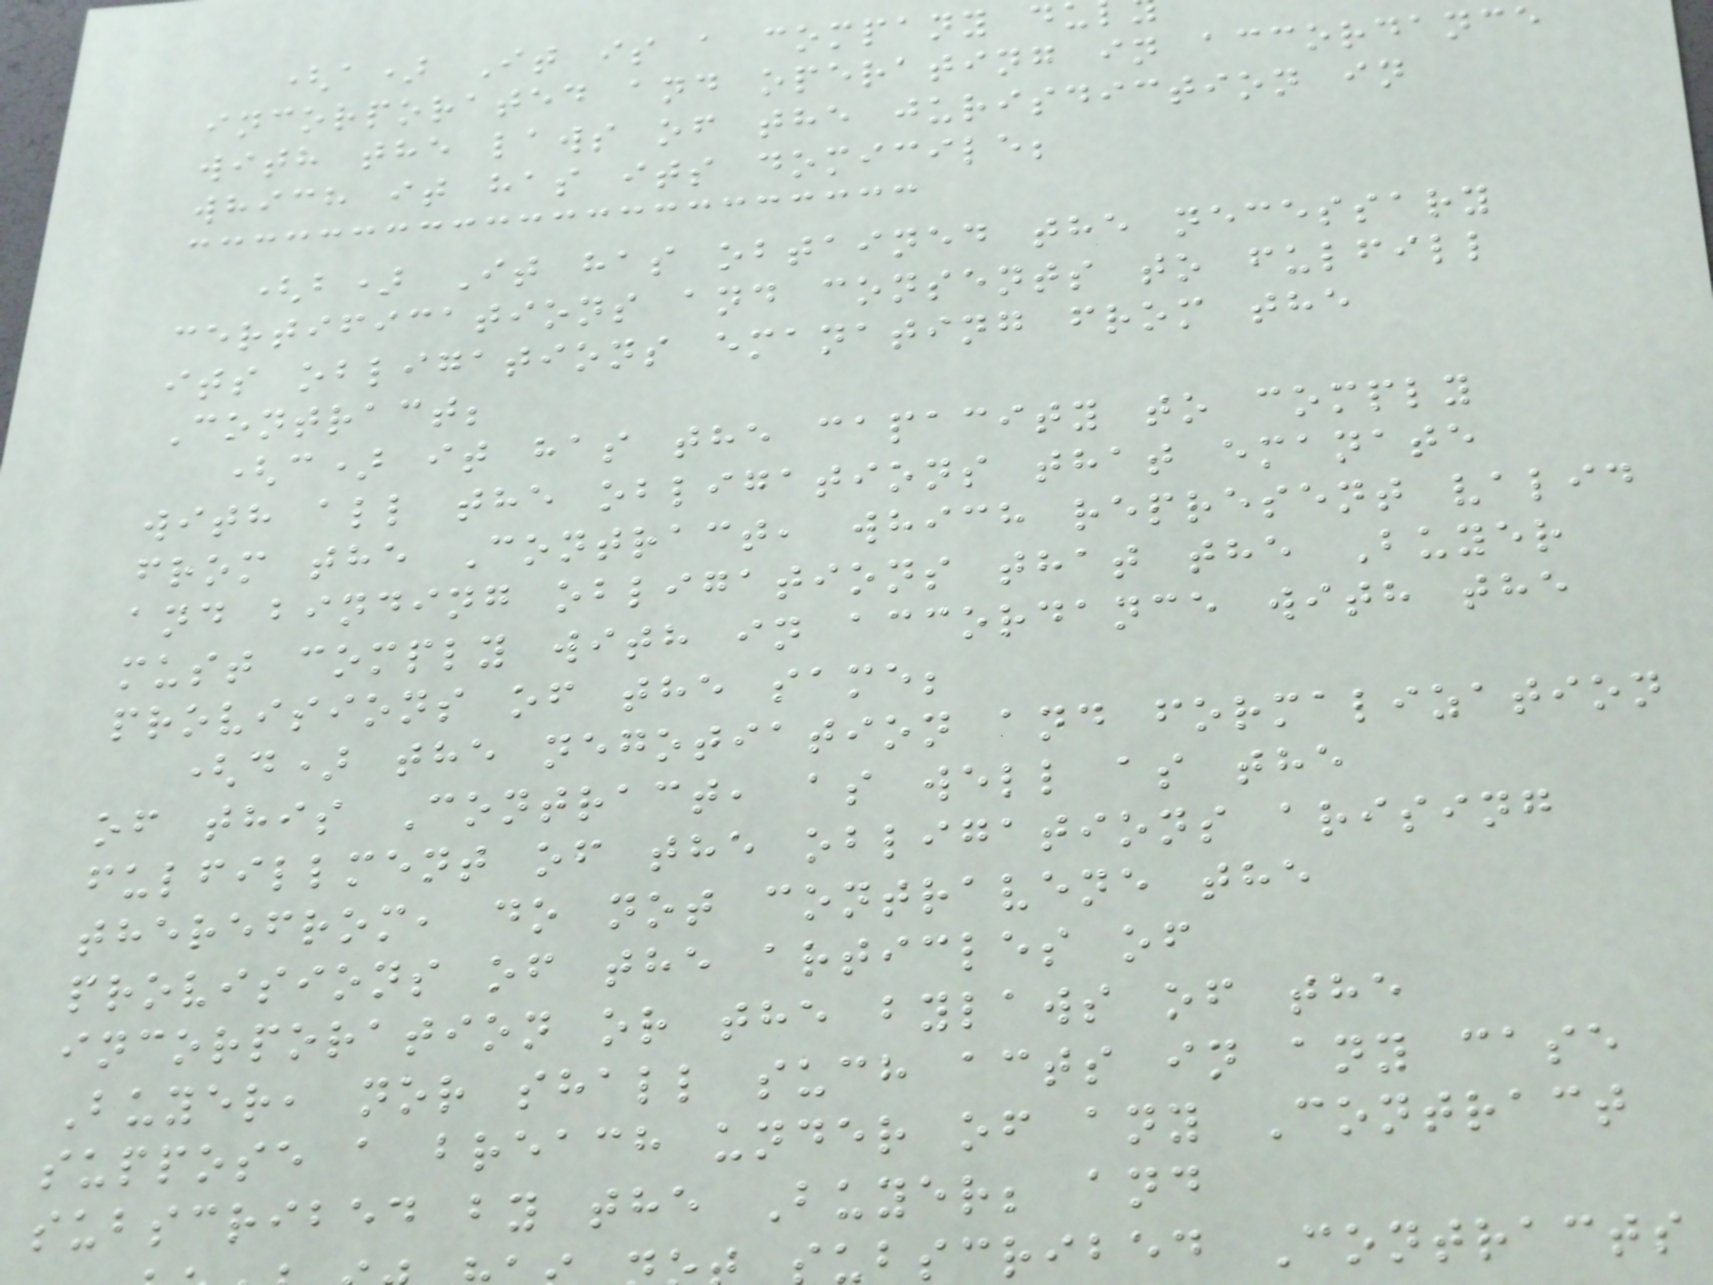(a) It is a company d
incorporated and operating in accordance
with the laws of the jurisdiction in
which it has its domicile;
(b) It has obtained the necessary
certifications and consents to fulfill
its obligations emanating from the
Contract;
(c) it has the capacity to comply
with all the obligations that emanate
from the Contract, which represent valid
and binding obligations that the Buyer
must comply with in accordance with the
provisions of the same;
(d) the negotiation and formalization
of this Contract, as well as the
fulfillment of the obligations arising
therefrom, do not contravene the
provisions of the articles of
incorporation or the bylaws of the
Buyer, nor shall such acts in any case
suppose a breach under of any Contract
subscribed by the Buyer; and
ubscribed Contracts
